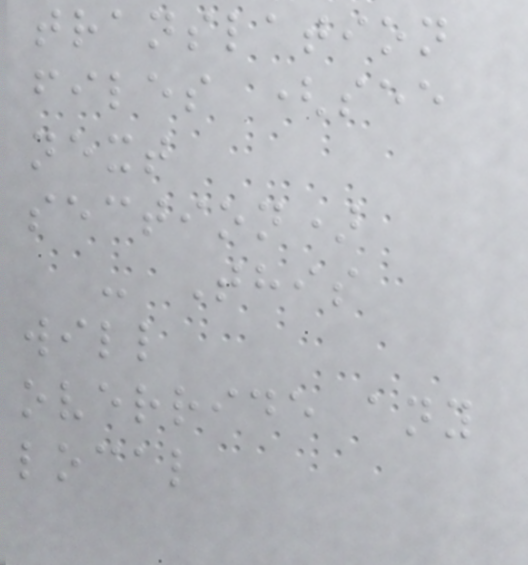translation
files (see
next
section)
- This
will
override any
local
